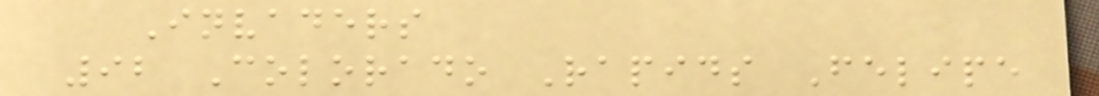Invaders
92 Colorado Rapids Felipe
